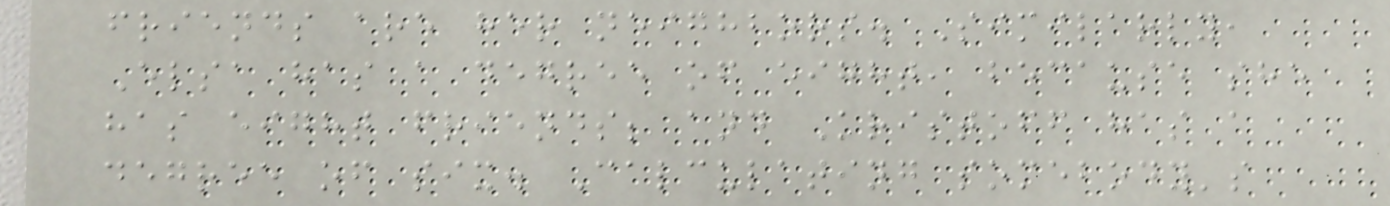friends are her neighbors. Similarly,
Elsa has a degree of eight, because she
has eight friends; and Kristoff has a
degree of six. Calculating somebody's
